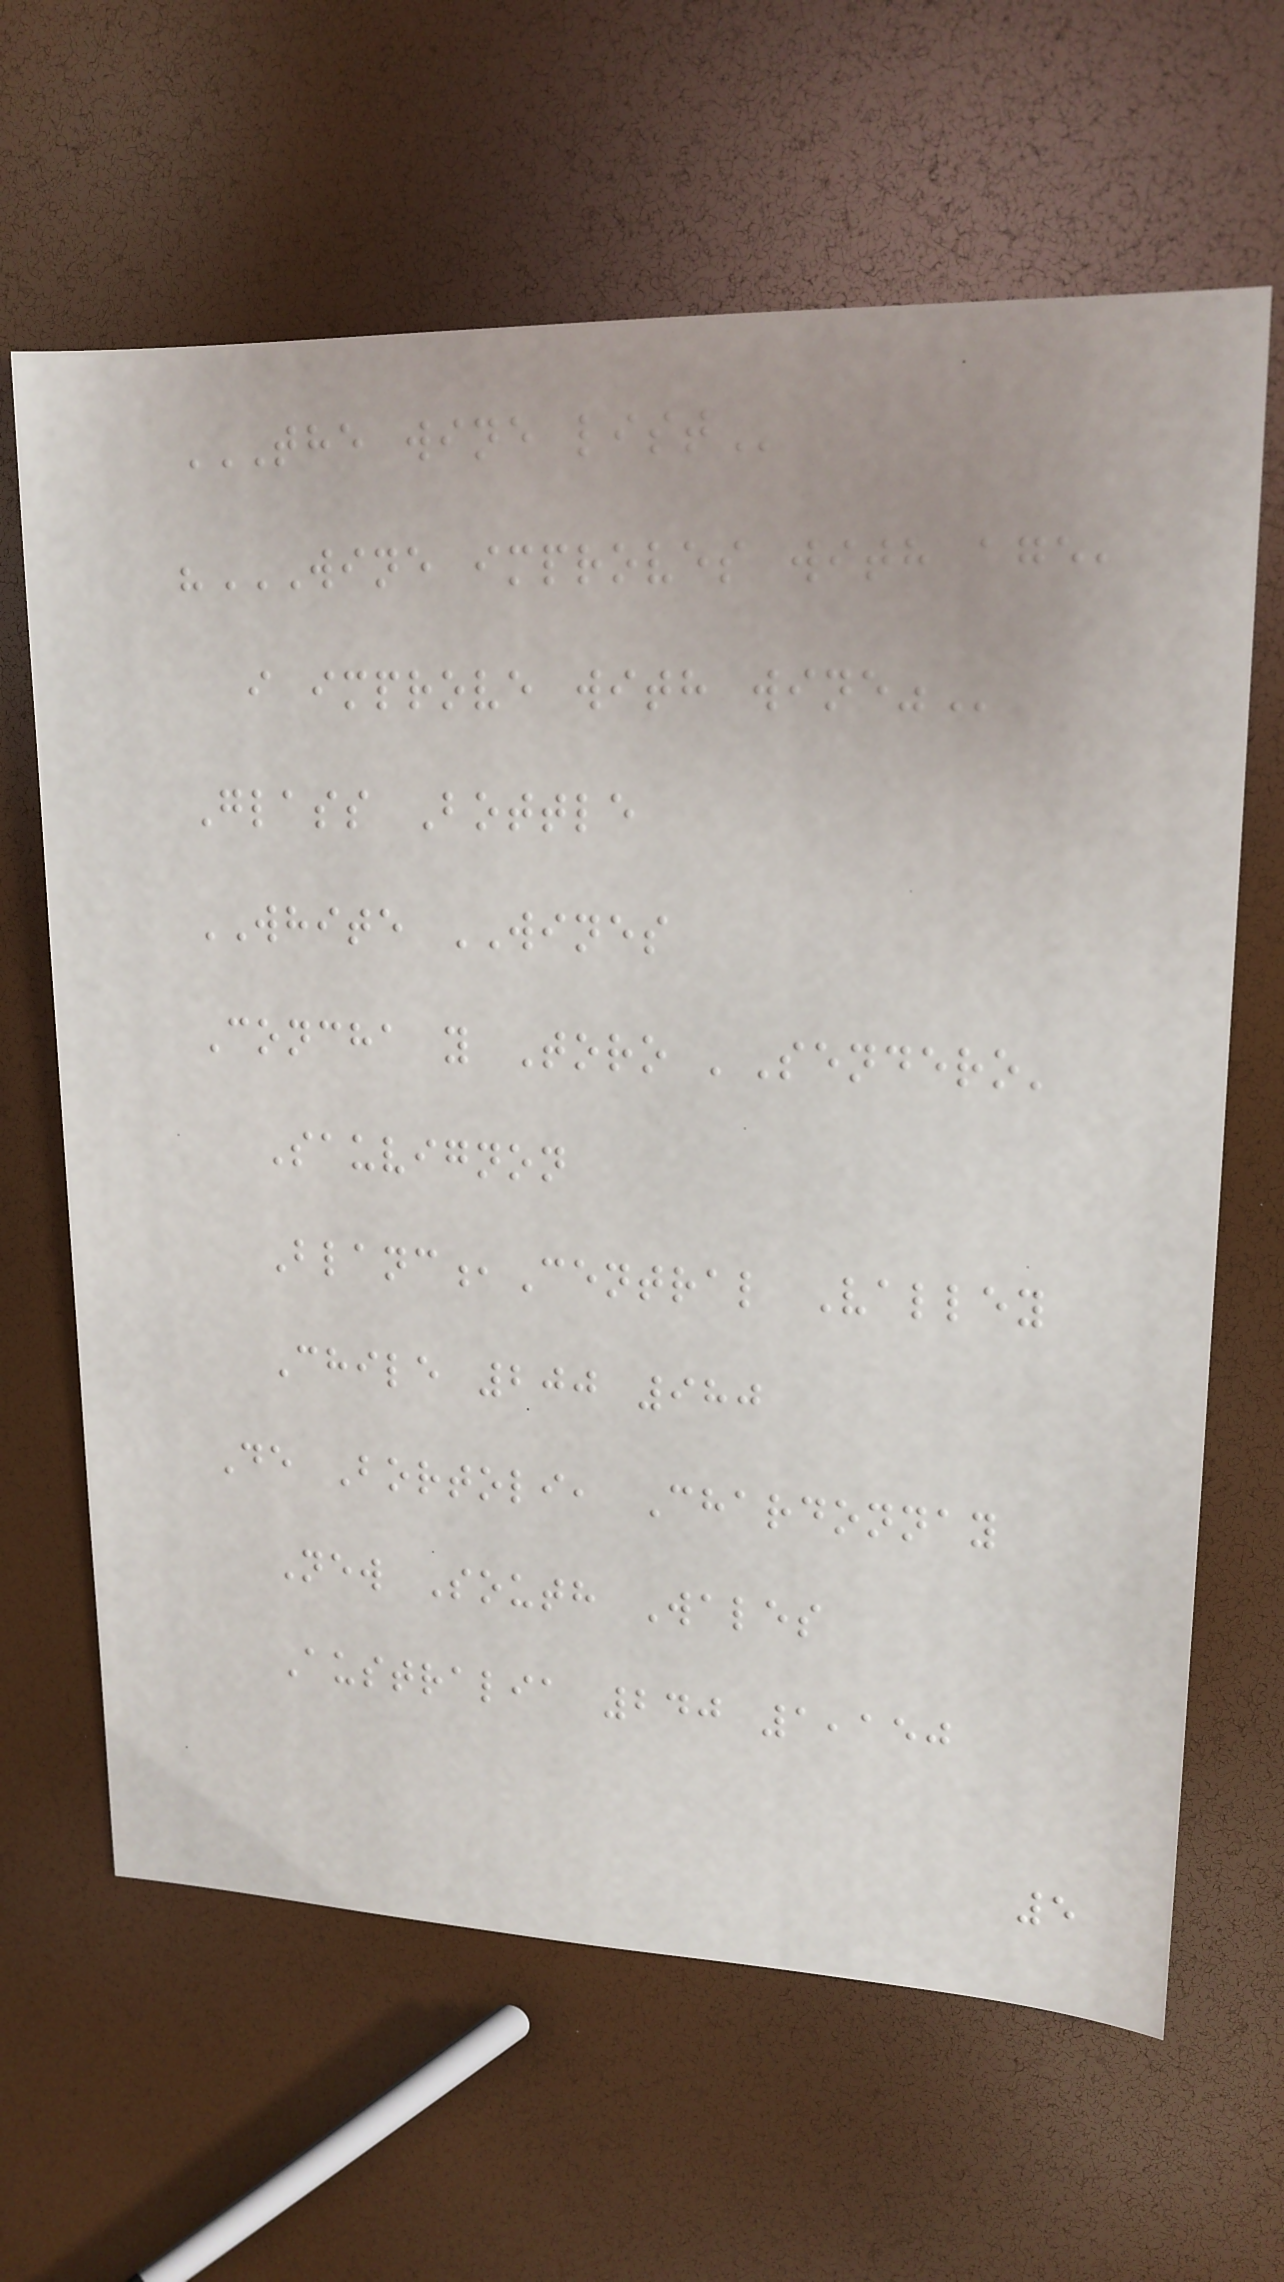THE WINE LIST
"WINE IMPROVES WITH AGE,
I IMPROVE WITH WINE"
Glass Bottle
WHITE WINES
Concha y Toro 'Sendero'
Sauvignon
Blanc,Central Valley
Chile 200 980
De Bortoli, Chardonnay
New South Wales
Australia 240 1,150
5
